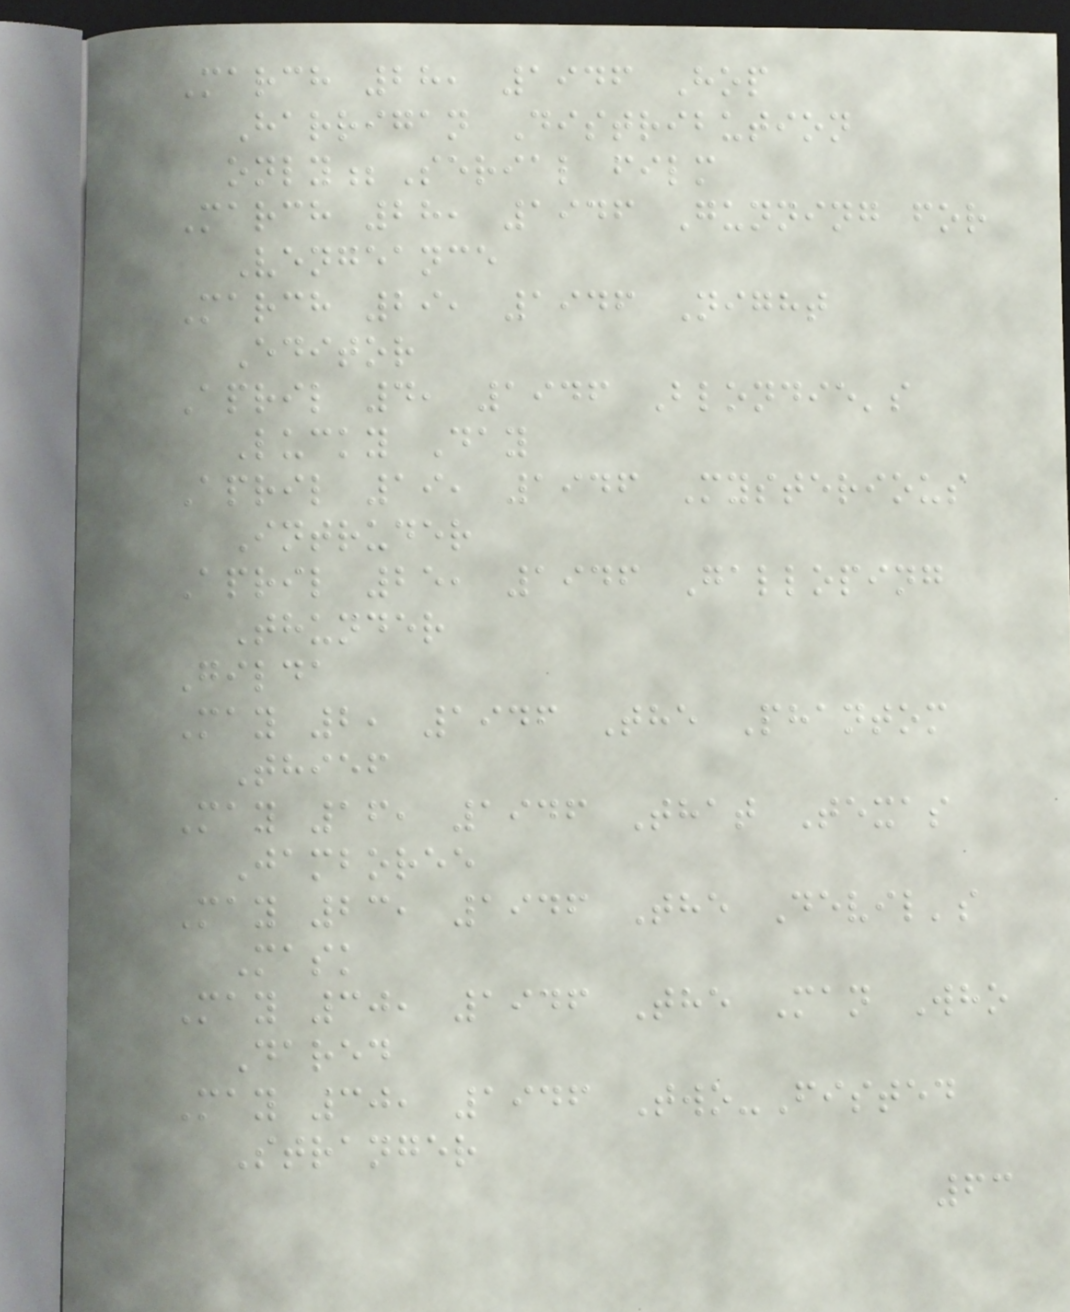March 28, 1946 Hop
Harrigan Distribution
only;Serial film
March 28, 1946 Gunning for
Vengeance
March 29, 1946 Night
Editor
April 4, 1946 Blondie's
Lucky Day
April 19, 1946 Mysterious
Intruder
April 25, 1946 Galloping
Thunder
Gilda
May 2, 1946 The Phantom
Thief
May 16, 1946 That Texas
Jamboree
May 23, 1946 The Devil's
Mask
May 30, 1946 The Man Who
Dared
May 30, 1946 Two-Fisted
Stranger
63
